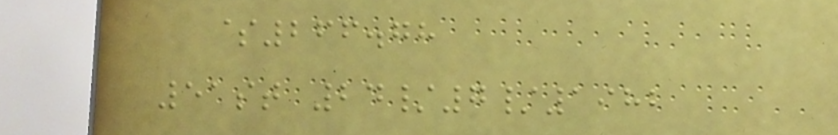$266.78
51st 24/7/1982
